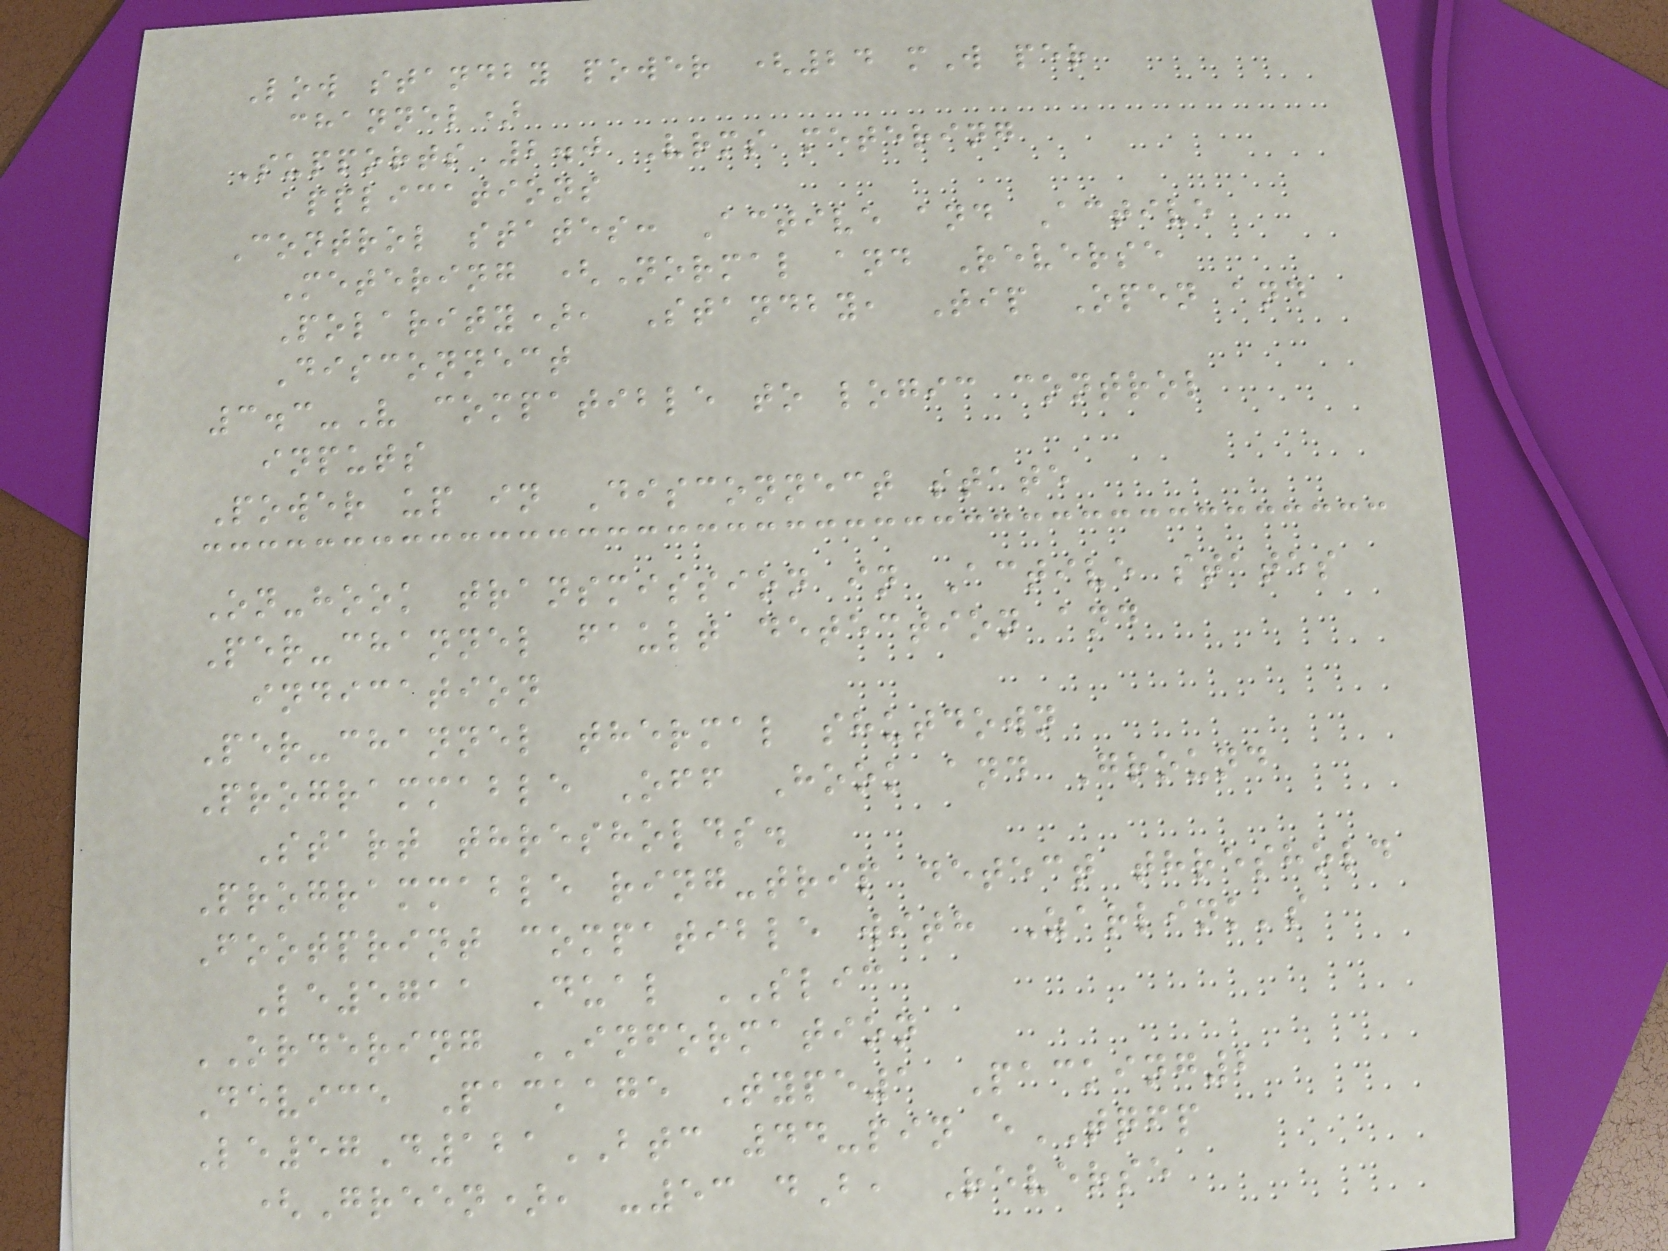Low standby power (24 mW per
channel)
Supports 2.0 Vrms metering
applications
Control states: Active and Active
Metering (Normal and Reverse
Polarity), Standby, Tip Open and
Disconnect
3.3-V compatible to logic control
inputs
Power up in Disconnect state
On-hook transmission in Active states
Per-channel fault detection and
indication
Per-channel thermal shutdown
Programmable Off Hook and Ground
Start thresholds.
Programmable ring-trip detect threshold
Footprint compatible with Zarlink's
Le5711 Dual SLIC
ORDERING INFORMATION
Device Package Type1 Packing2
Le57D121BTC 44-pin eTQFP
(Green), -53 dB, Reverse
